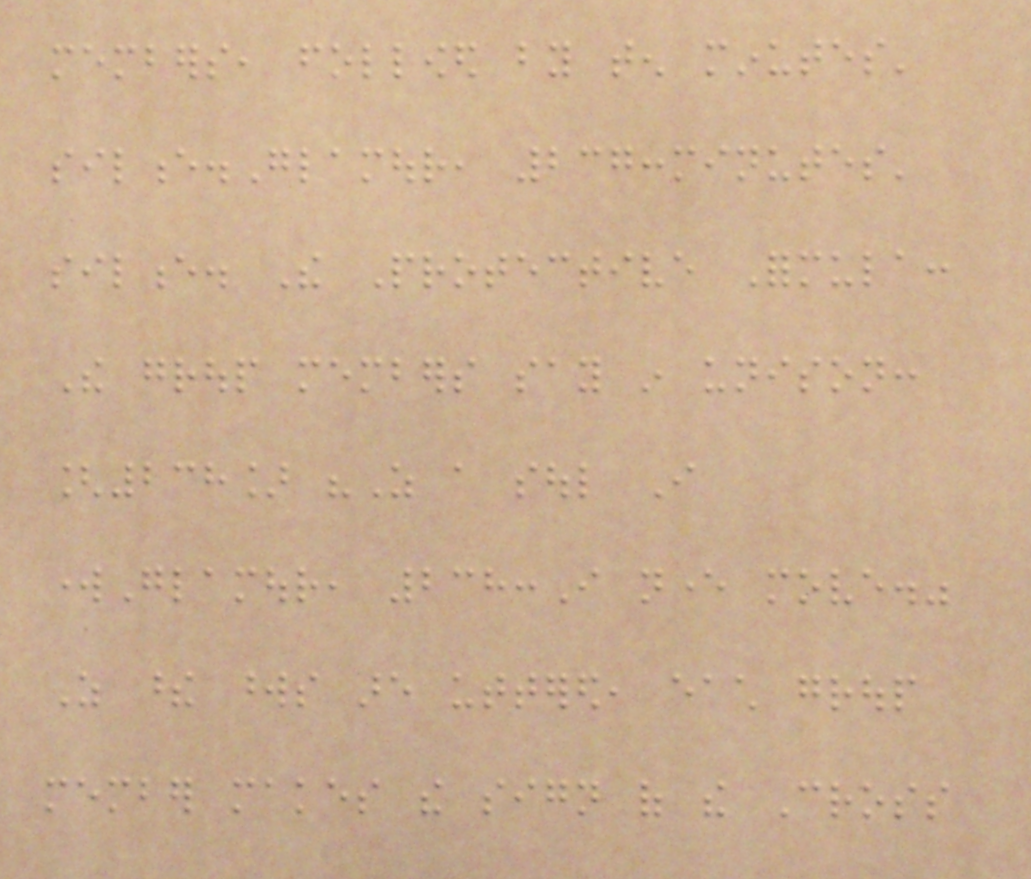members, followed by ten minutes'
silence.Glamour, 237:minutes'
silence. The Protective Formula:
The group members say in unison:
[238] "As a soul I
workGlamour, 238:I never move."
As these words are uttered, each group
member makes the sign of the Cross
